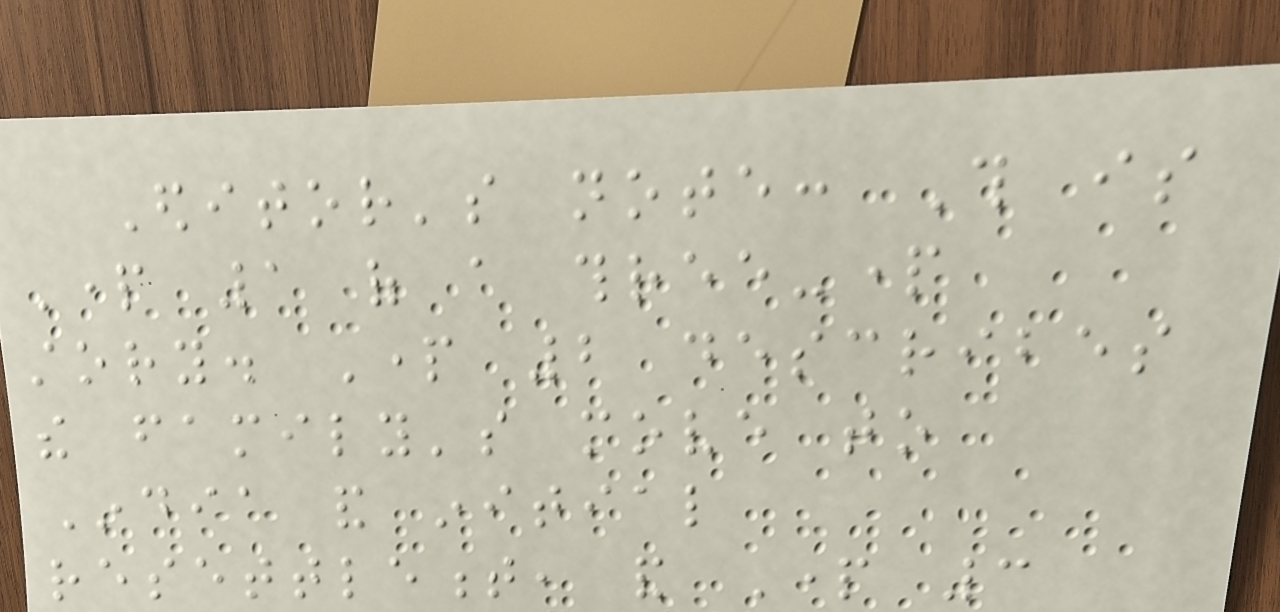Editor's note: This is
Part 1 of a three-part
story. Part 2 describes
the family's move to
India and initial
resettlement, and Part 3
